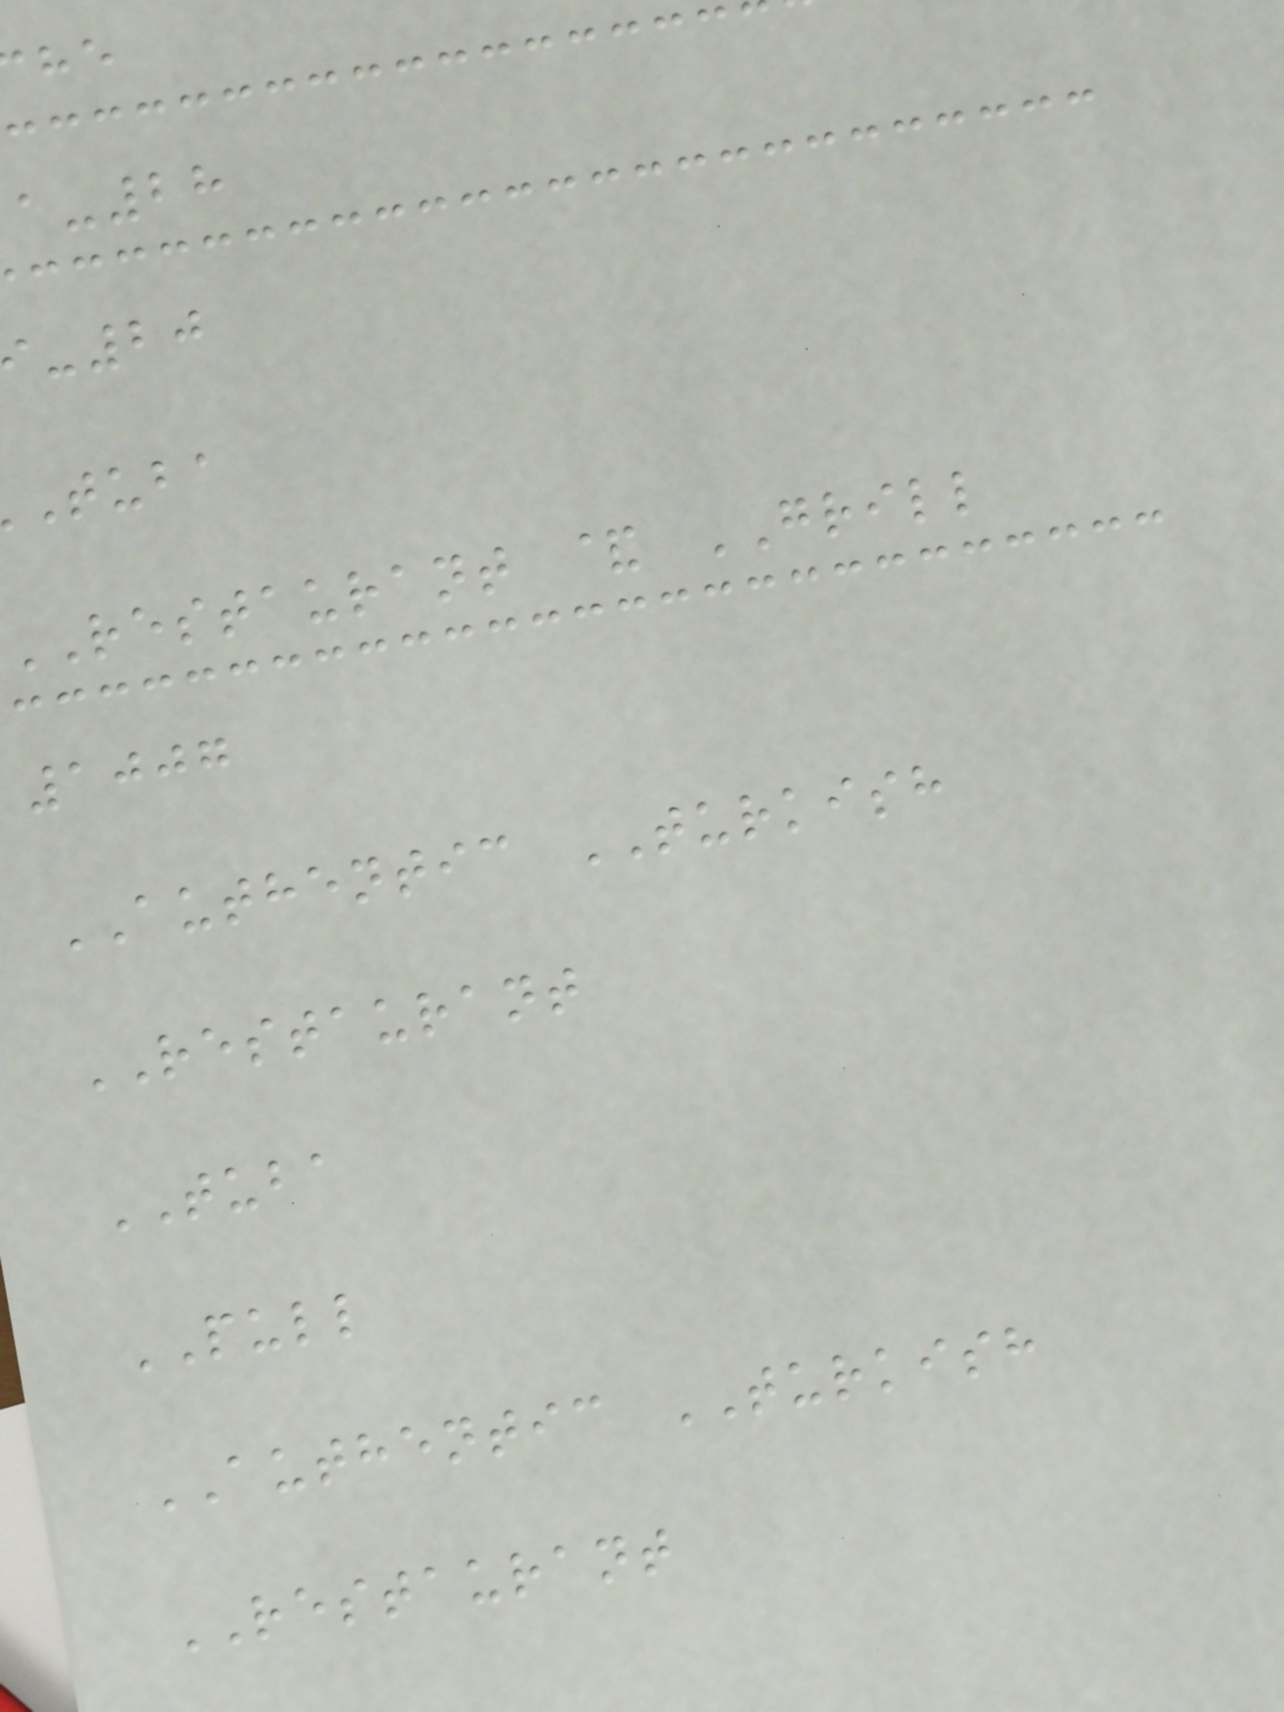-28
-20
tuba
RESTAURANT & GRILL
1007
AUTHENTIC TURKISH
RESTAURANT
TUBA
PULL
AUTHENTIC TURKISH
RESTAURANT
